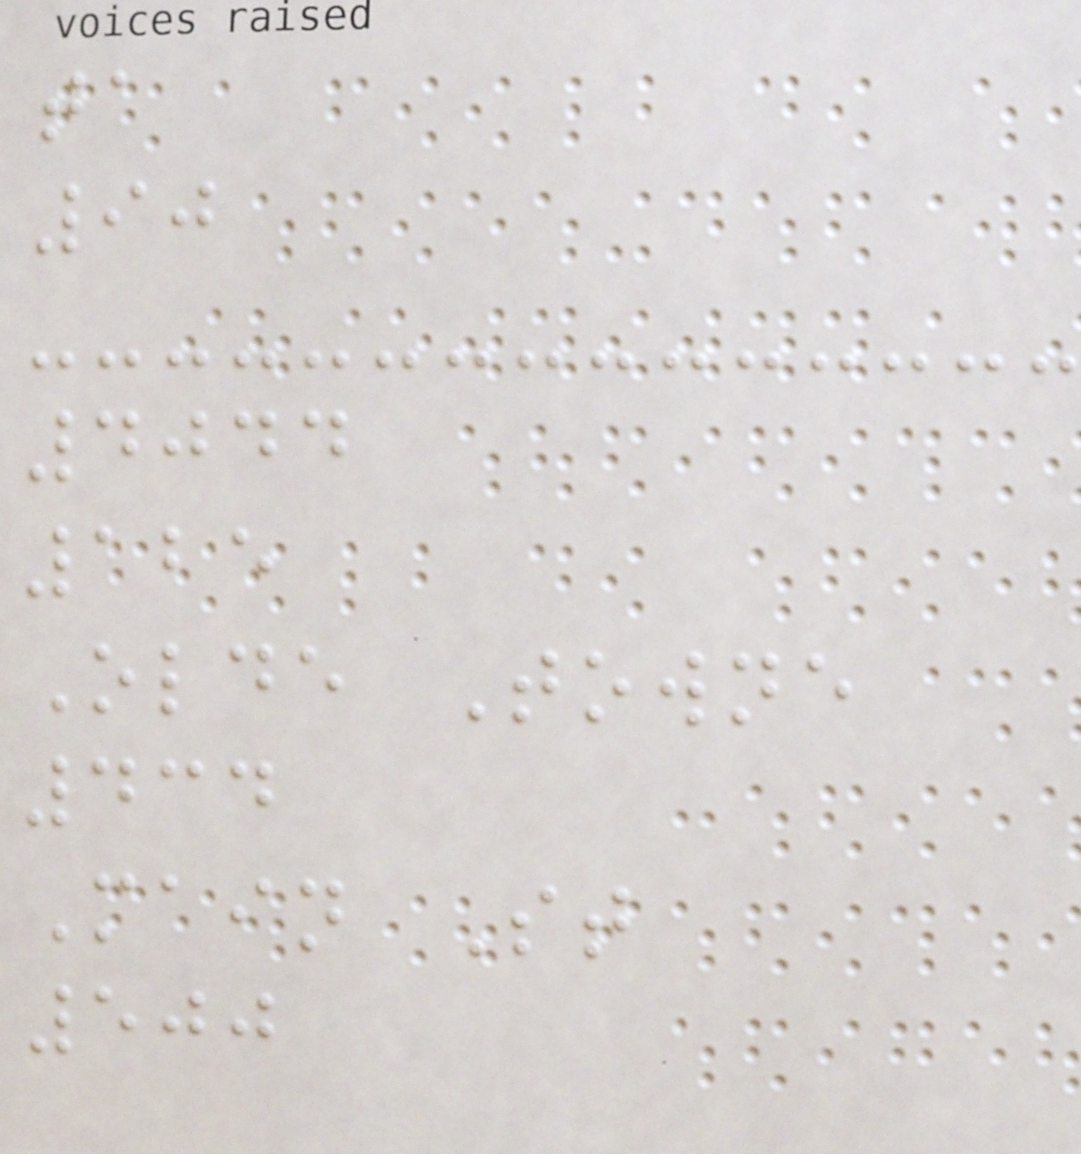ta
90
4044
125
Olde Towne
434
Main St
500
